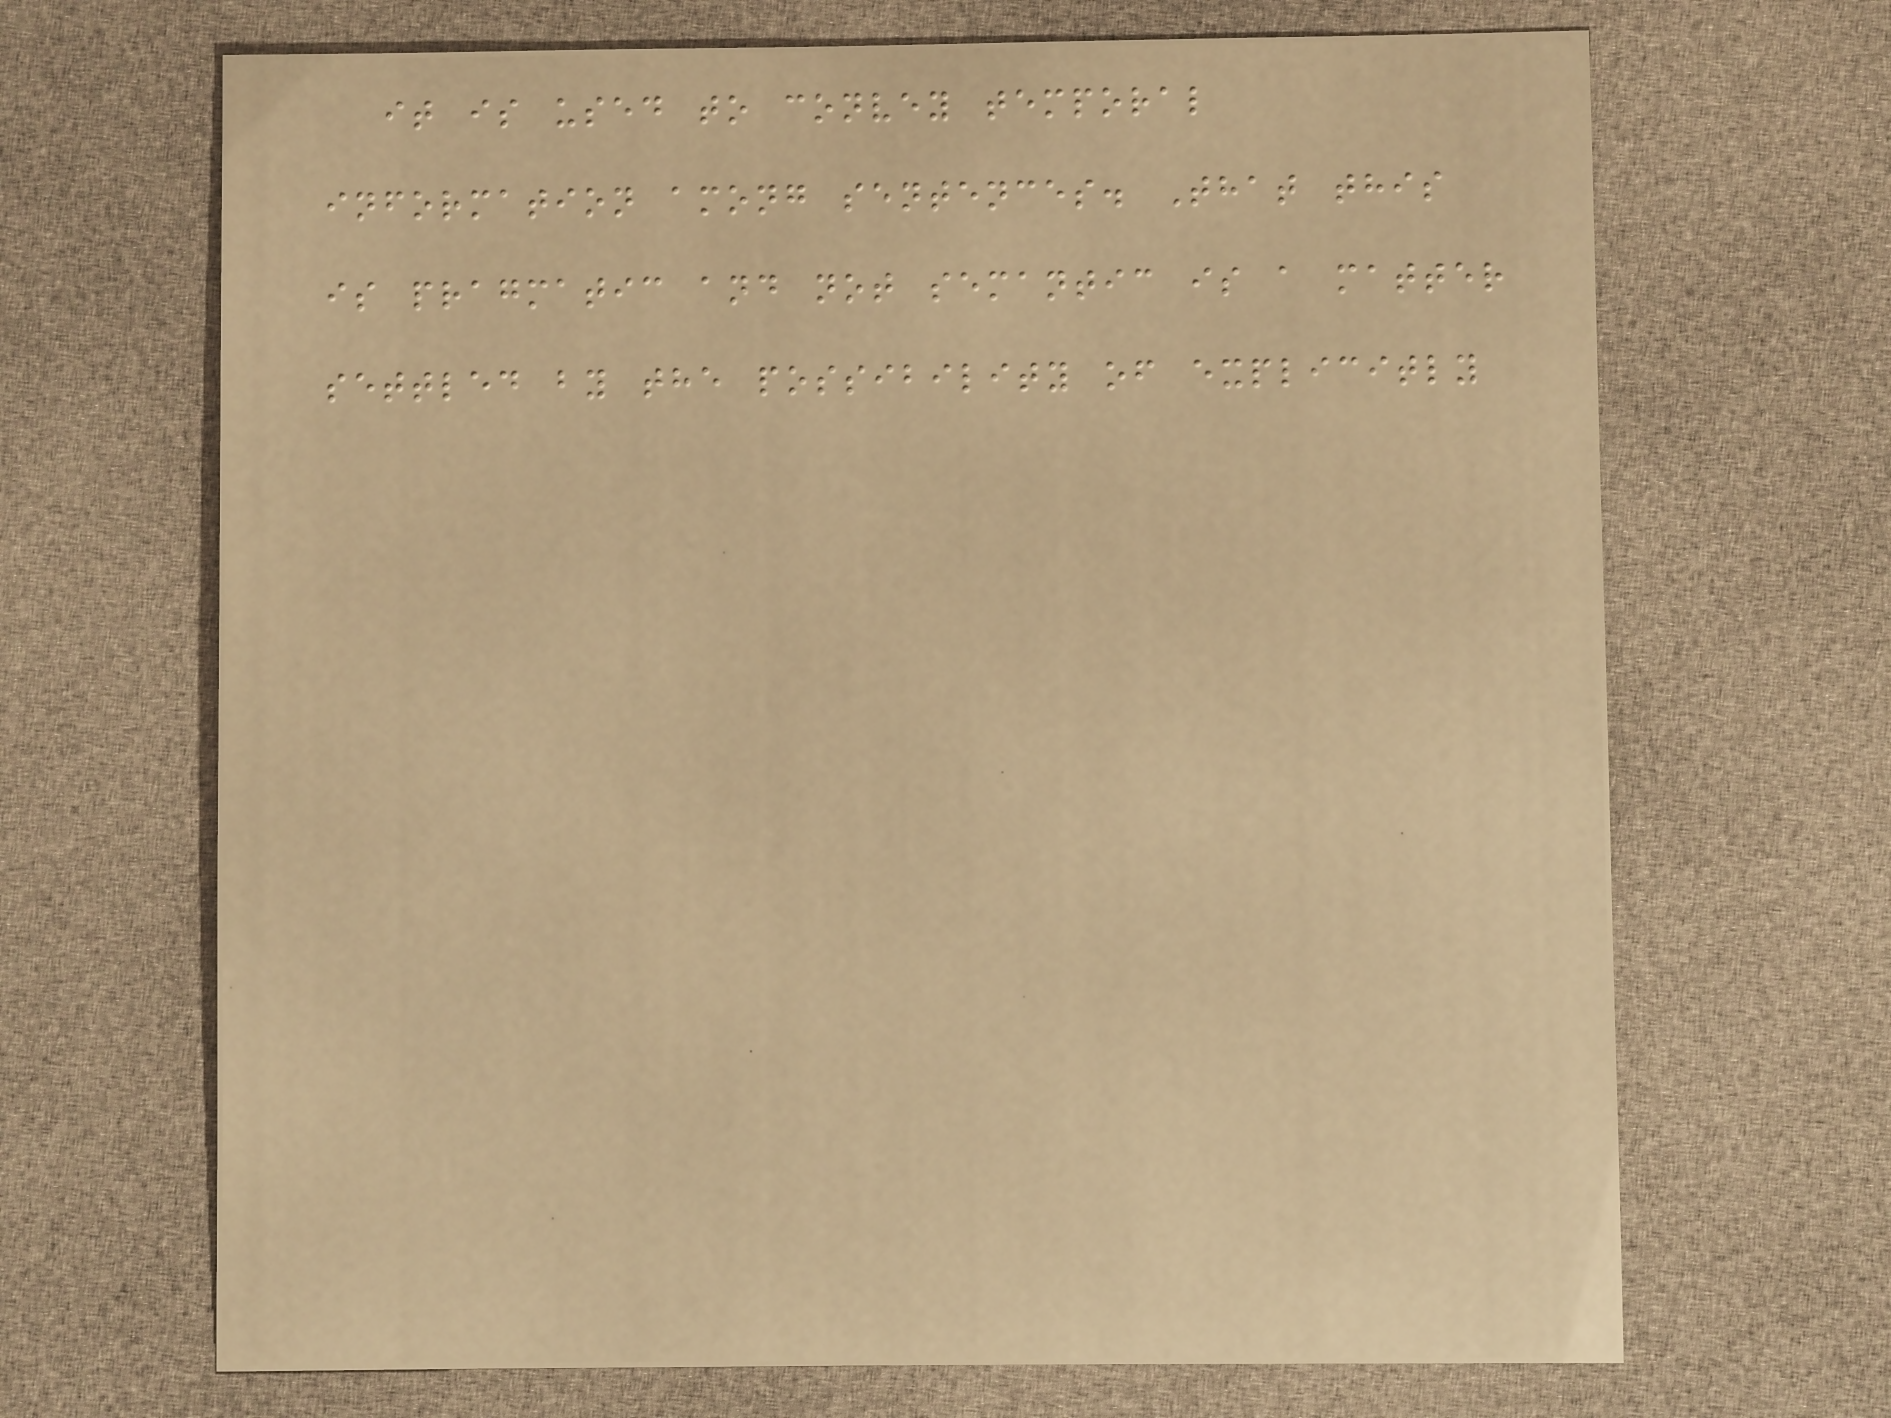it is used to convey temporal
information among sentences. That this
is pragmatic and not semantic is a matter
settled by the possibility of explicitly
